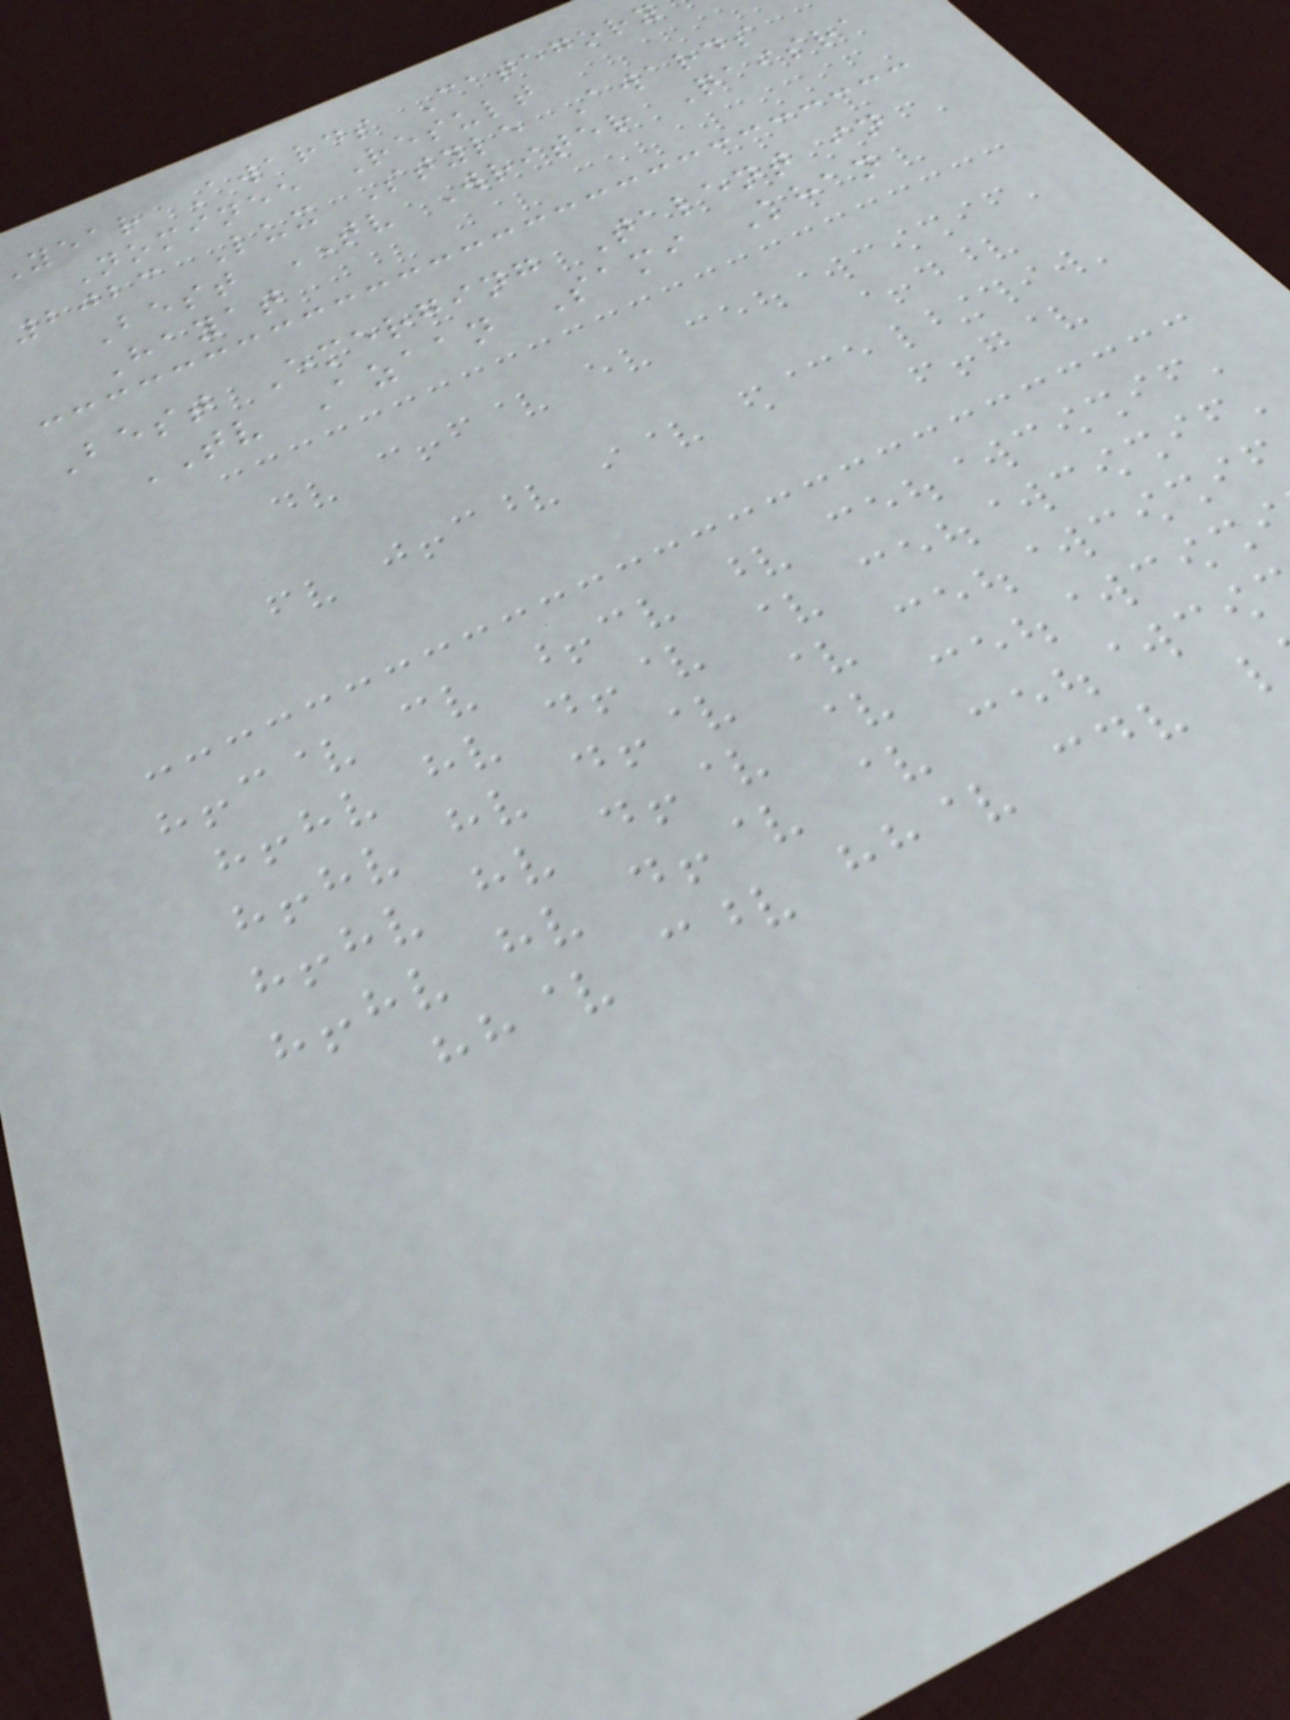year Awards Category
Nominee Result
2023 Lux Style Awards
Best TV Writer Qaisra
Hayat
Best Emerging Talent in
TV Azaan Sami Khan
